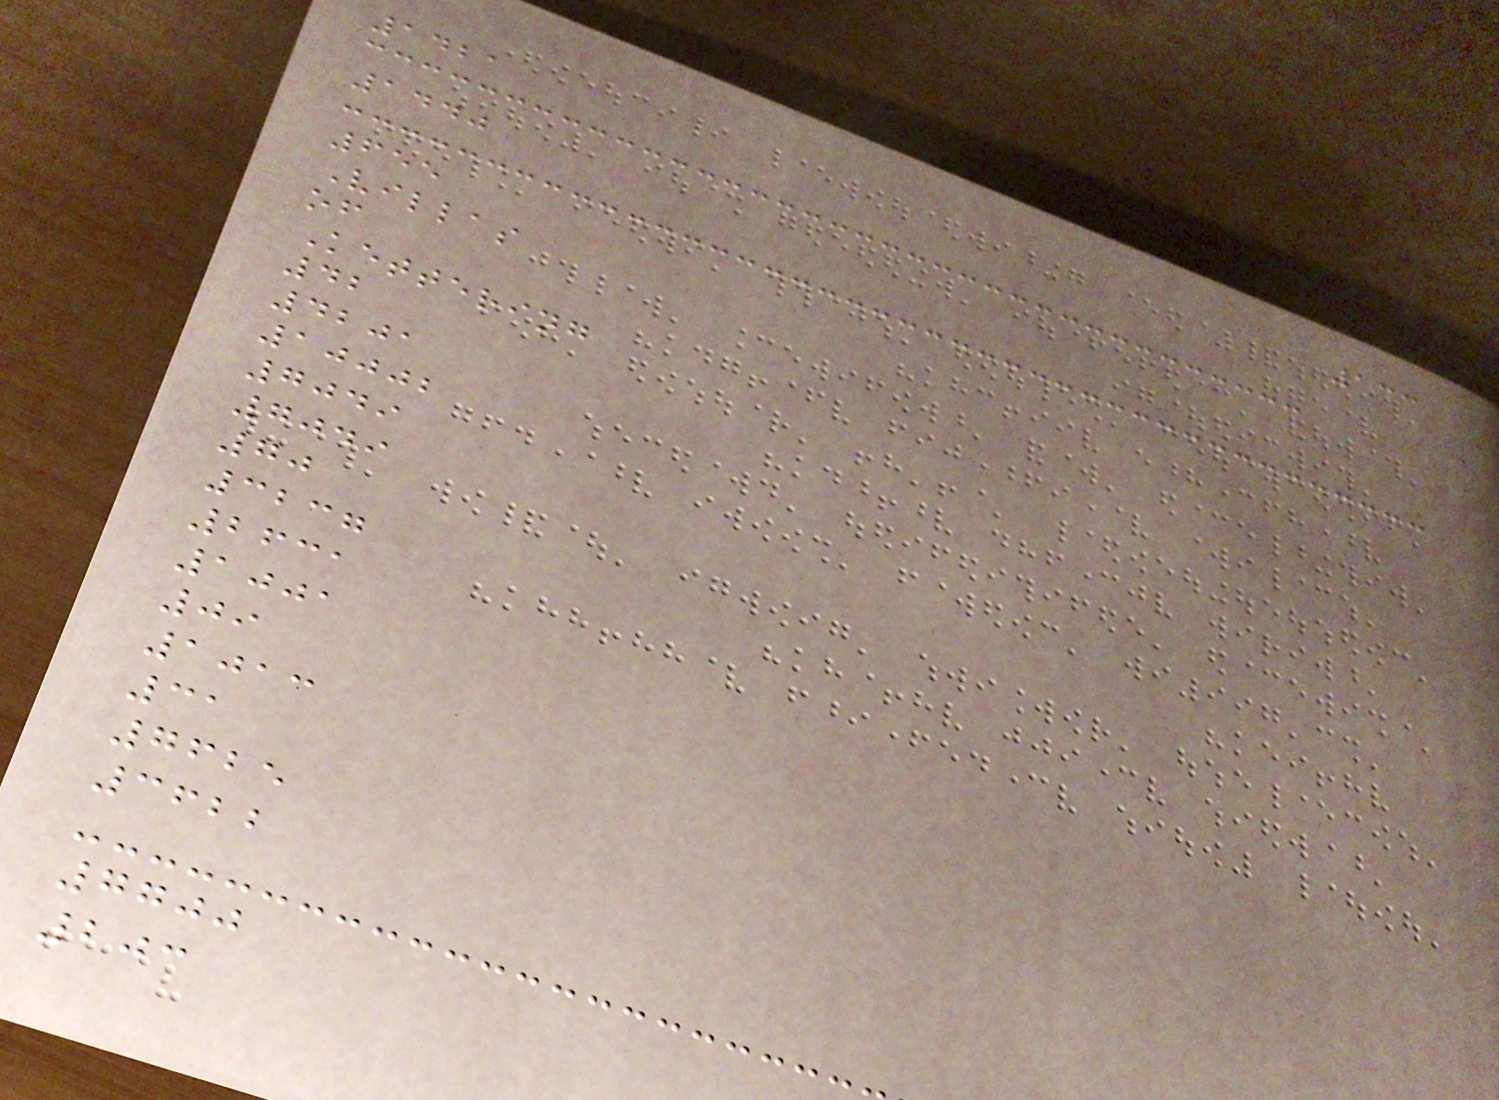133
1421
1440
655
Villas
of
Kettering
42
4201
10002
7049
7049
70
3237
2631
1001
09
1013
31
7625
3622
7700
203
